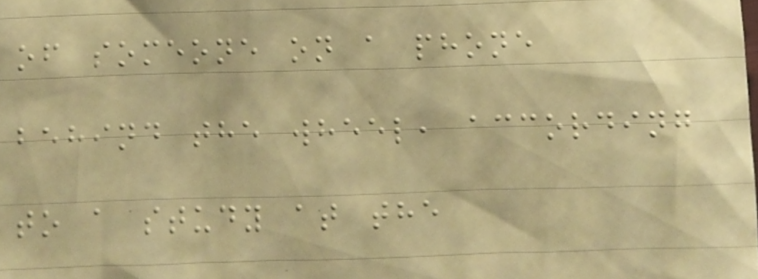of someone on a phone
behind the wheel, according
to a study at the
